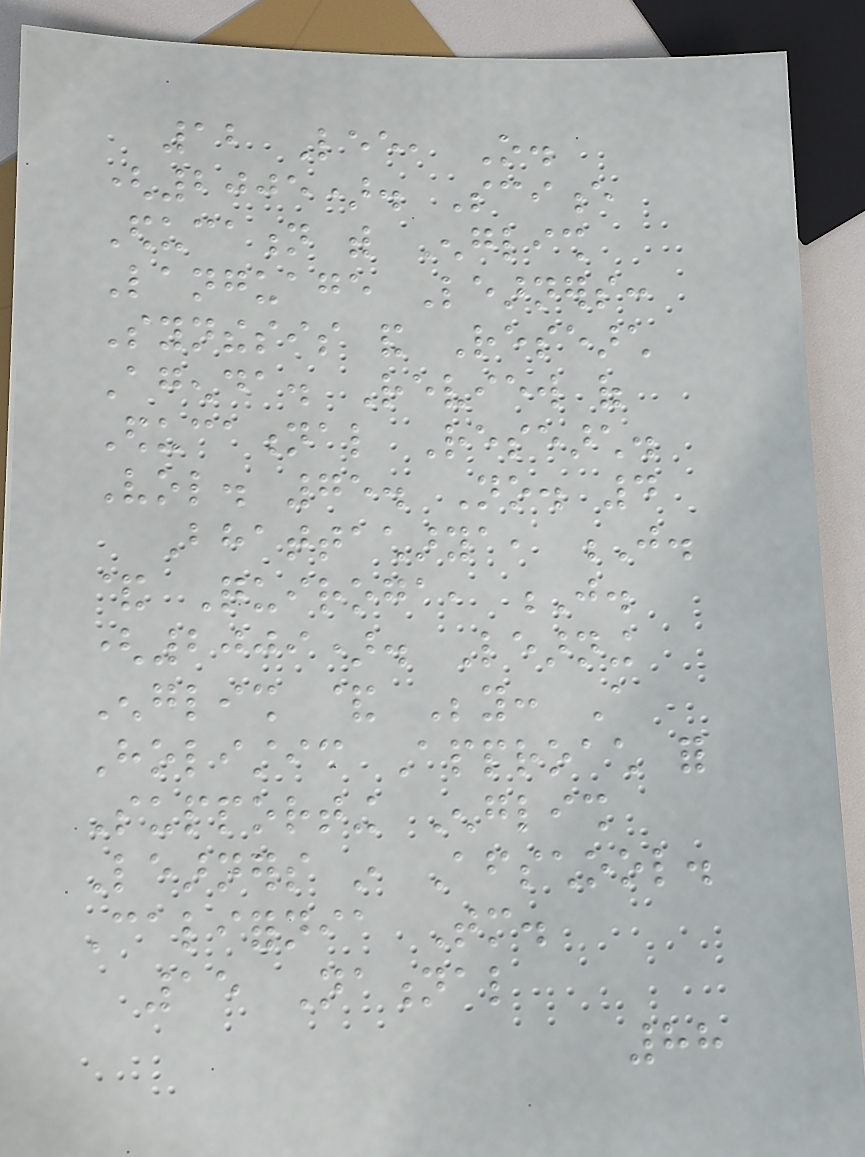12 Lee, O.
(2005). Science
Education with English
Language Learners:
Synthesis and Research
Agenda. Review of
Educational Research.
Vol. 75. No. 4
Bhattacharya, J.
& Quiroga, J.
(2009). Learning
English & Beyond: A
Holistic Approach for
Supporting English
Learners in Afterschool.
California Tomorrow.
15 National
88
